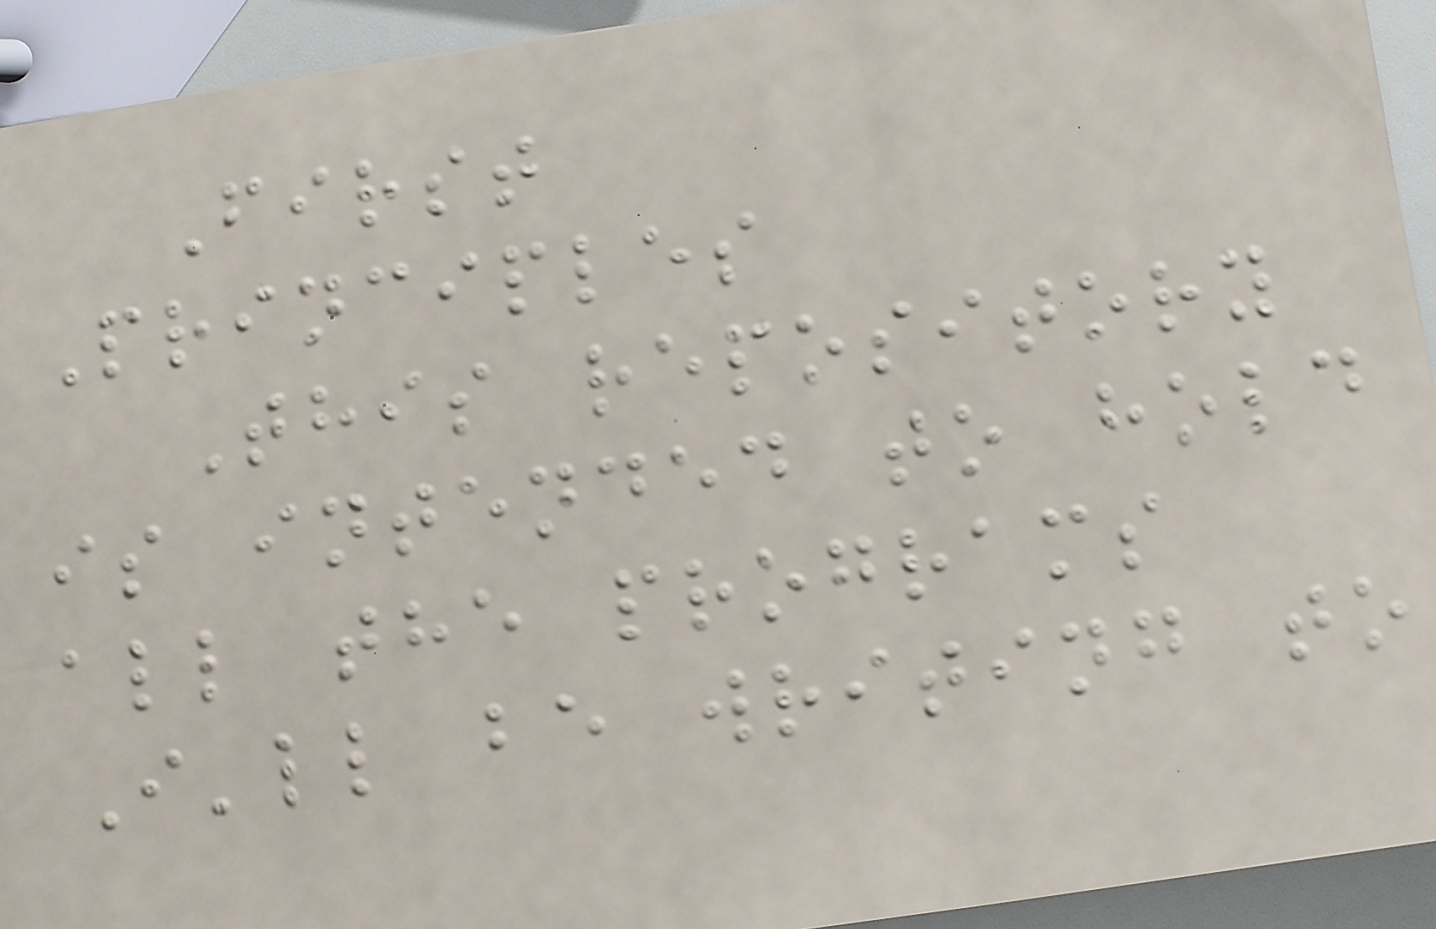First
Principles
This repository
is intended to hold
all the programs
I'll be writing to
